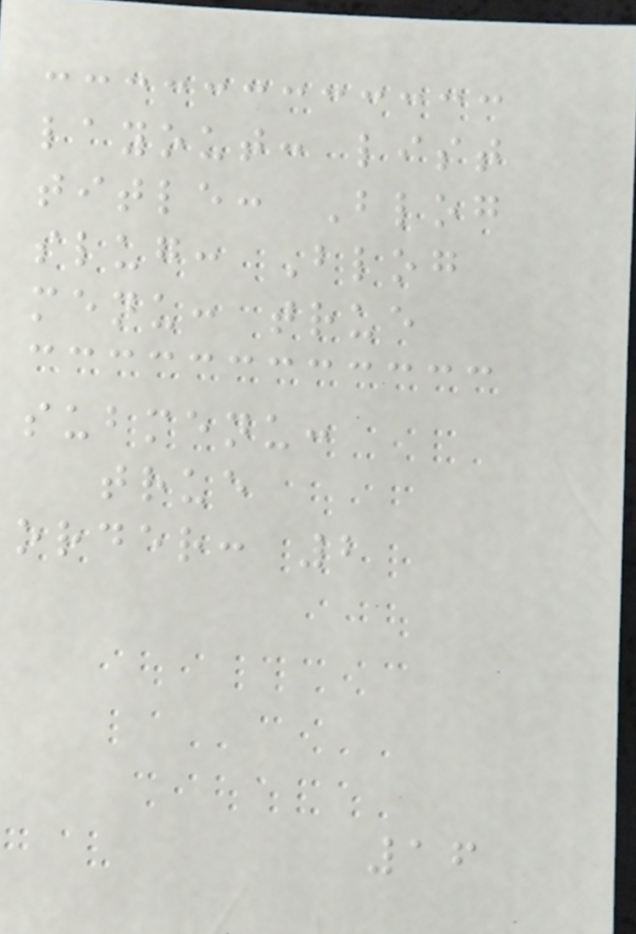layout: list
title: Blog
slug: Blog
menu: true
submenu:
true
order: 2
16
